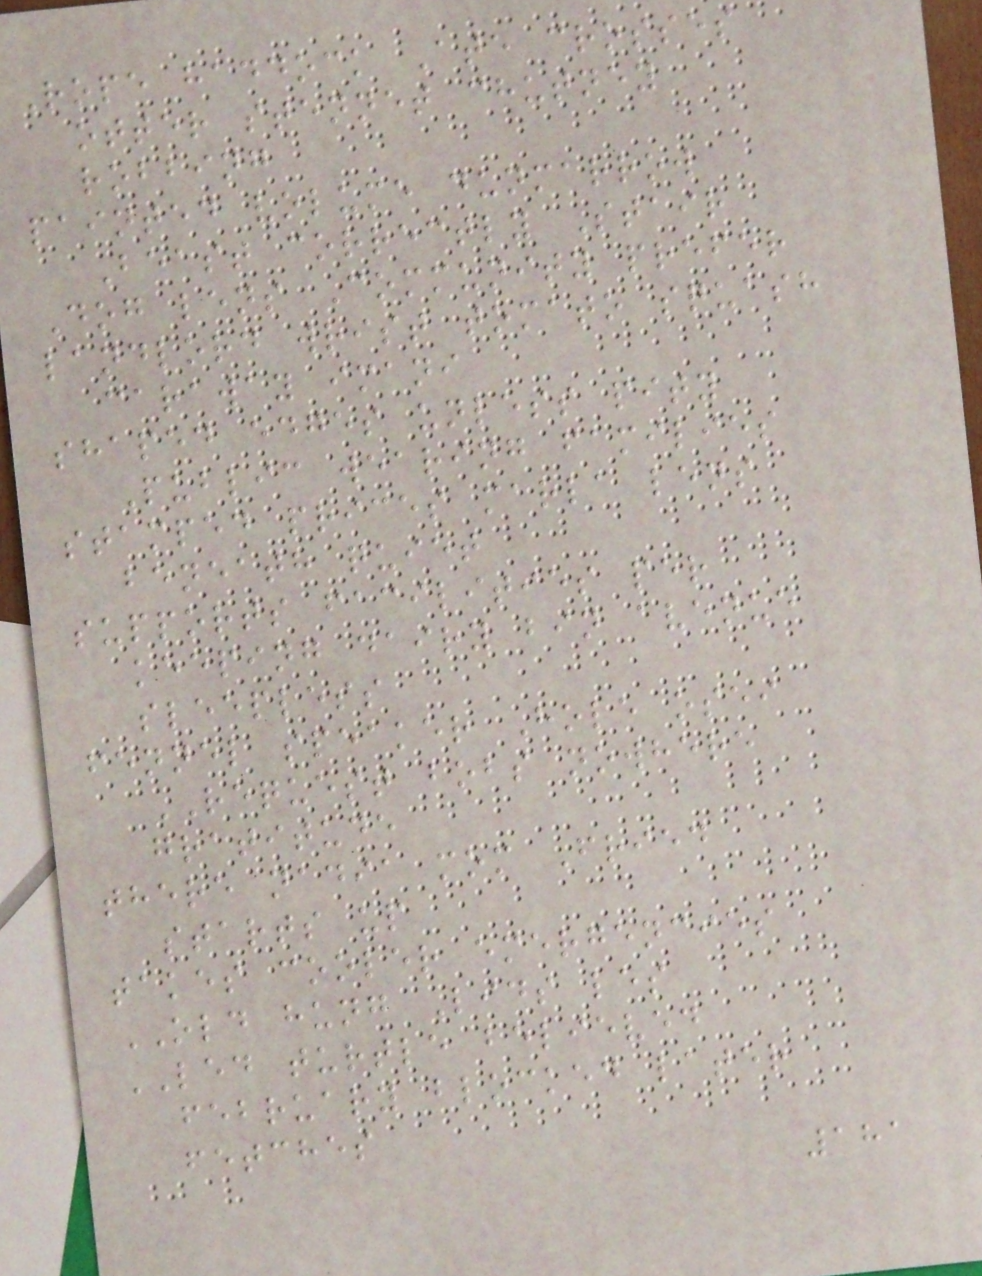Rope haddock Ate crosses
otter stennet chutney
robbing
painted volume dunmarrow
Beast correctly Stair
Dog lens Community prefer
landlord wrist tomato squash
caraway imani
shaped edges unless pity
Public wearing families
stamped prices marla lens
beneath quiet
supports facilities per
keeping dairy bin avenue
sleepless
fennel speaker Hole osei
REQUEST bobs nowhere
gratitude
there nadia mom Fried
starts up
takes cooler emergencies
OLD hung Lids les
LED turtle believed
february blocked later
fetches
181
